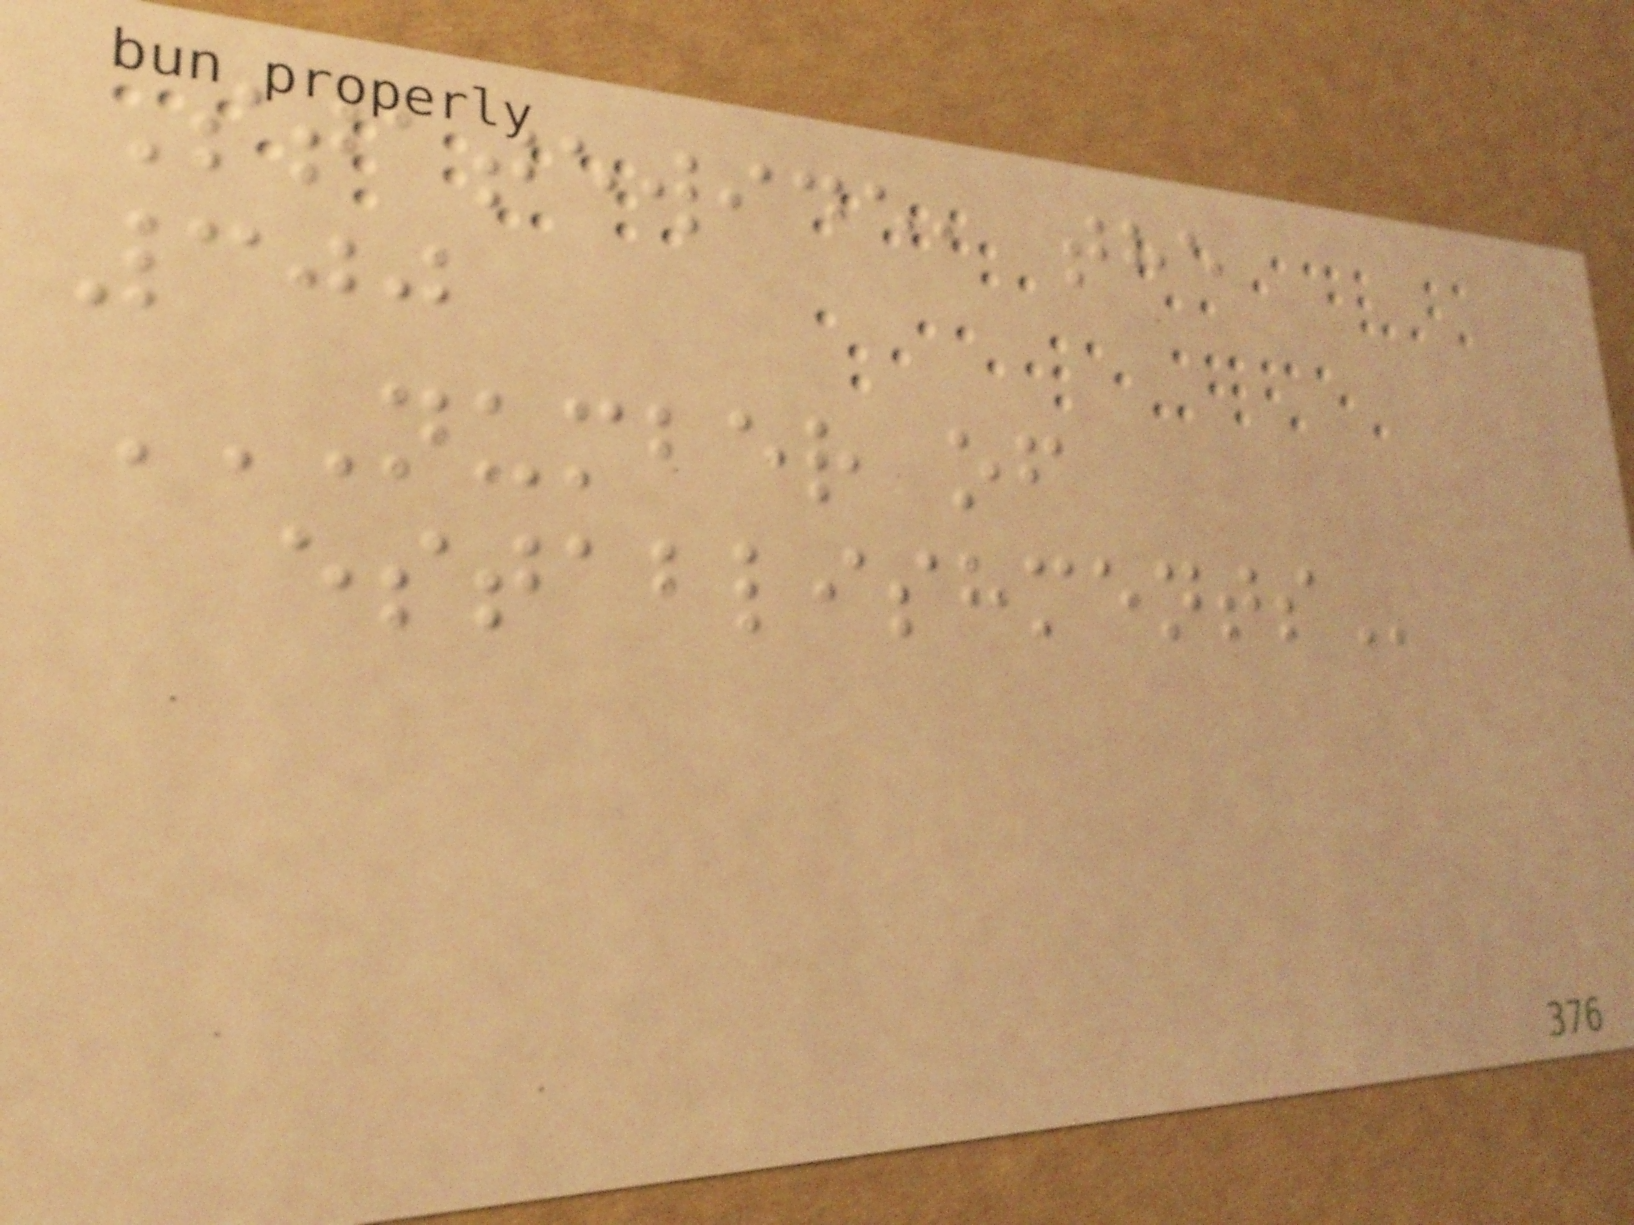Statewide, the
300
NUMBER OF
ESTABLISHMENTS
